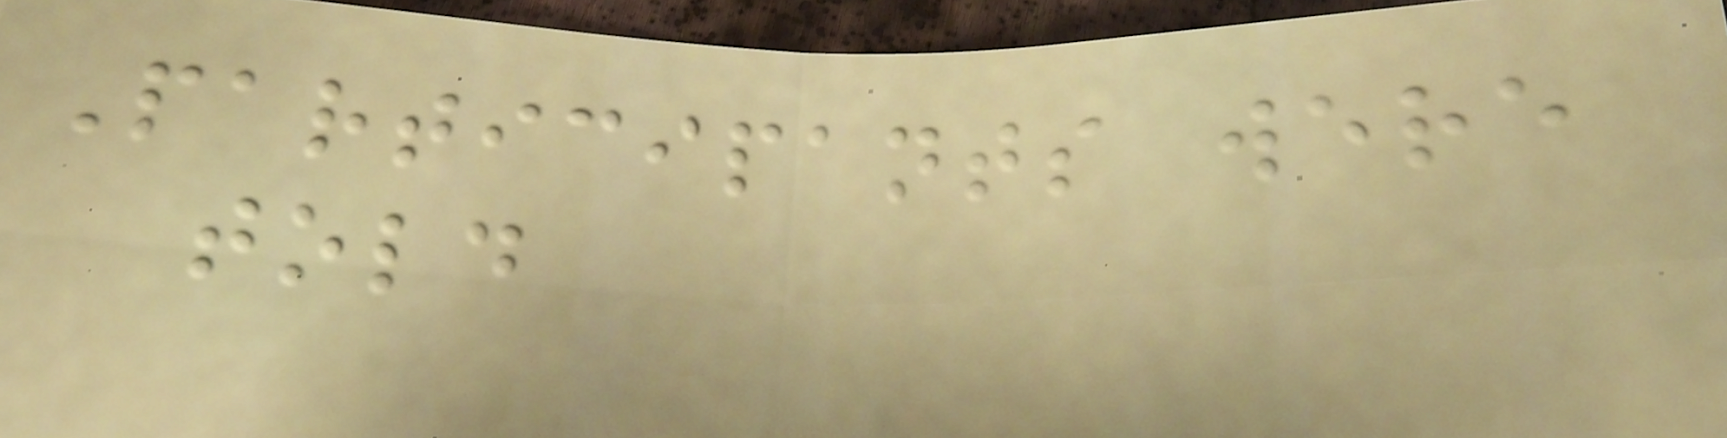Participants were
told
